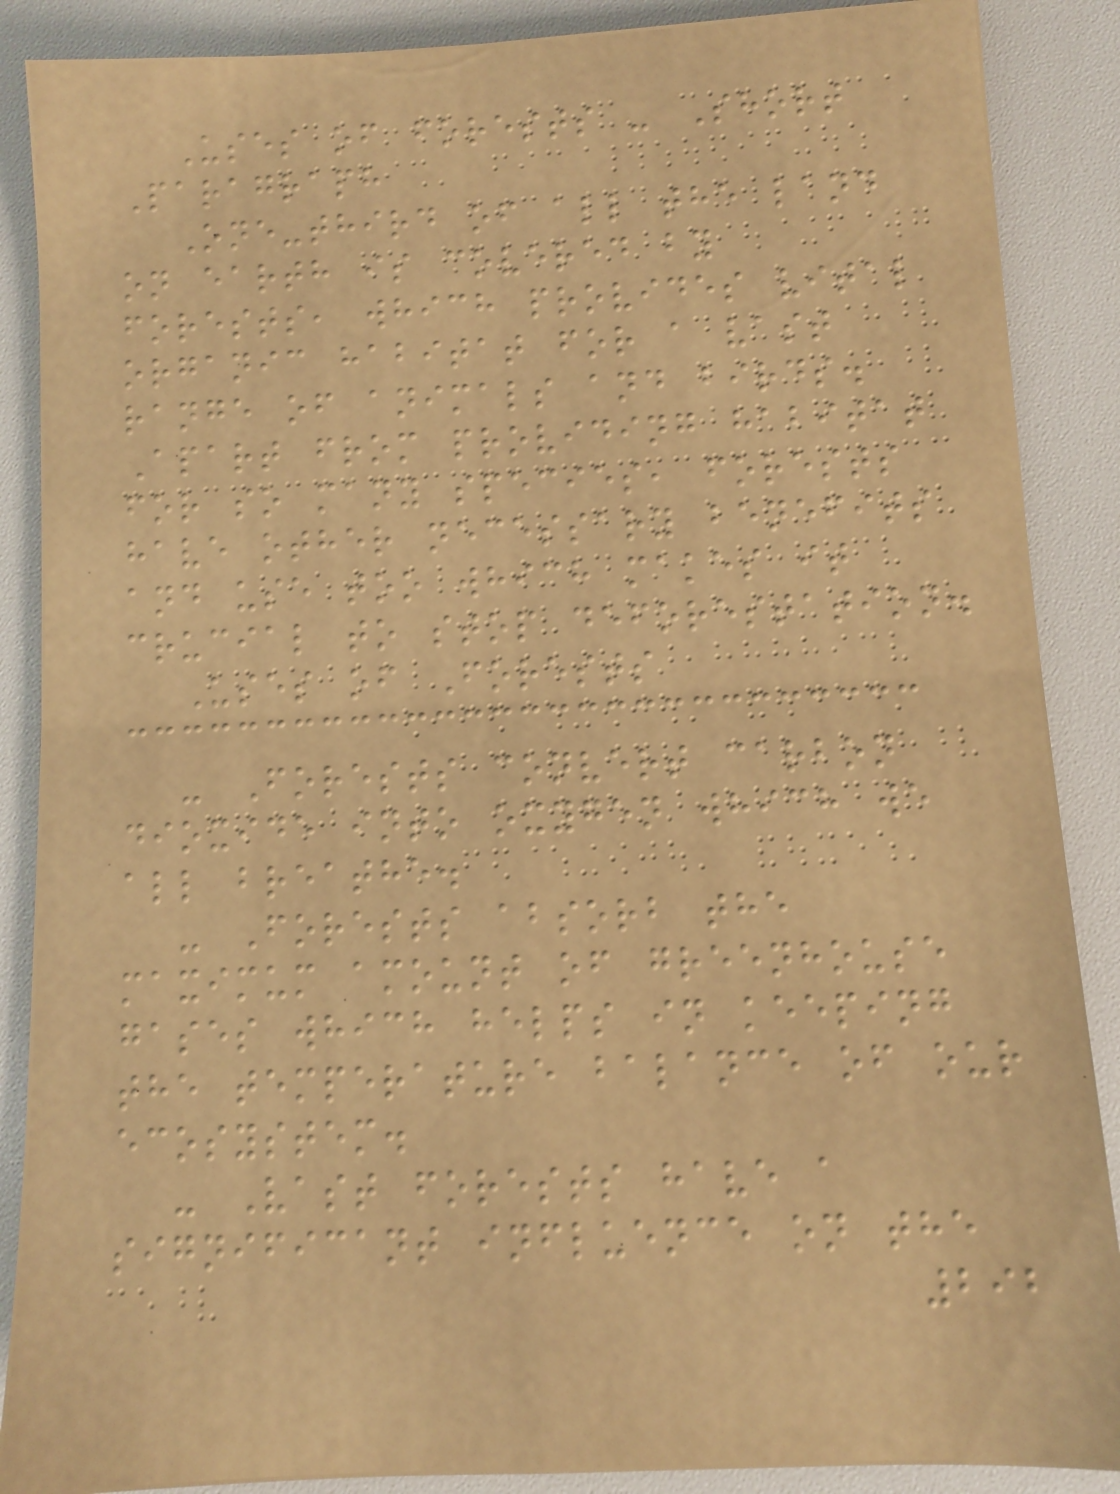Uses of forests - Short
Paragraph
One-third of all the land
on earth is covered by
forests, which provides vital
organic habitat for a vast
range of animals and birds.
Apart from providing habitat
for so many species, forests
have other necessary benefits
and use too which makes it
crucial to stop deforestation.
Uses of Forests
- Forests convert carbon
dioxide into oxygen which we
all breathe.
- Forests absorb the
maximum amount of greenhouse
gases which helps in keeping
the temperature balance of our
ecosystem.
- Vast forests have a
significant influence on the
292
